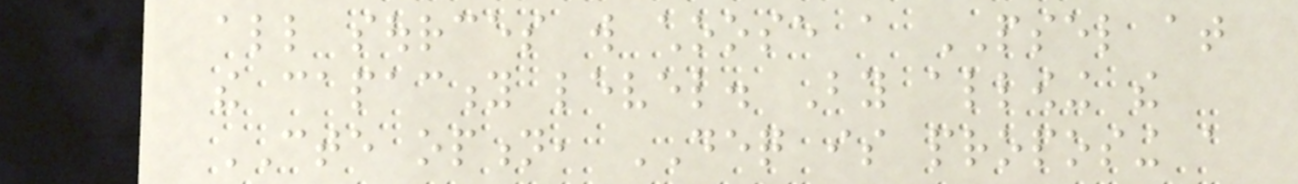all sources will choose a PSEL at
the capacity level. By allowing the
CTE option, DEQ is proposing a
